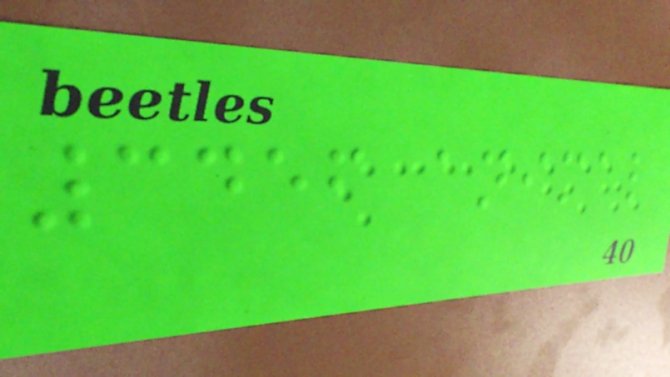3456 animal
